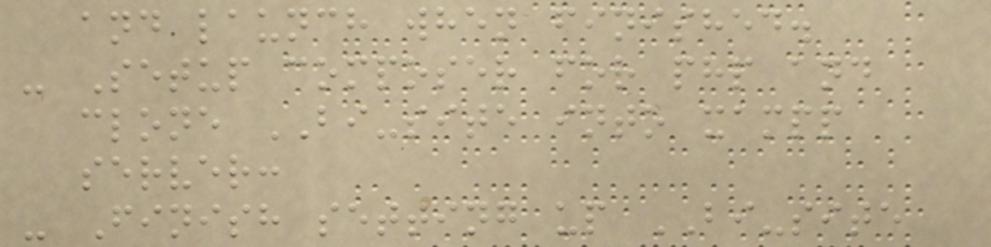and launch when finished.
- Setup composer for php and
clone BI-site into xampp
server:
- Finish setting up BI-site
